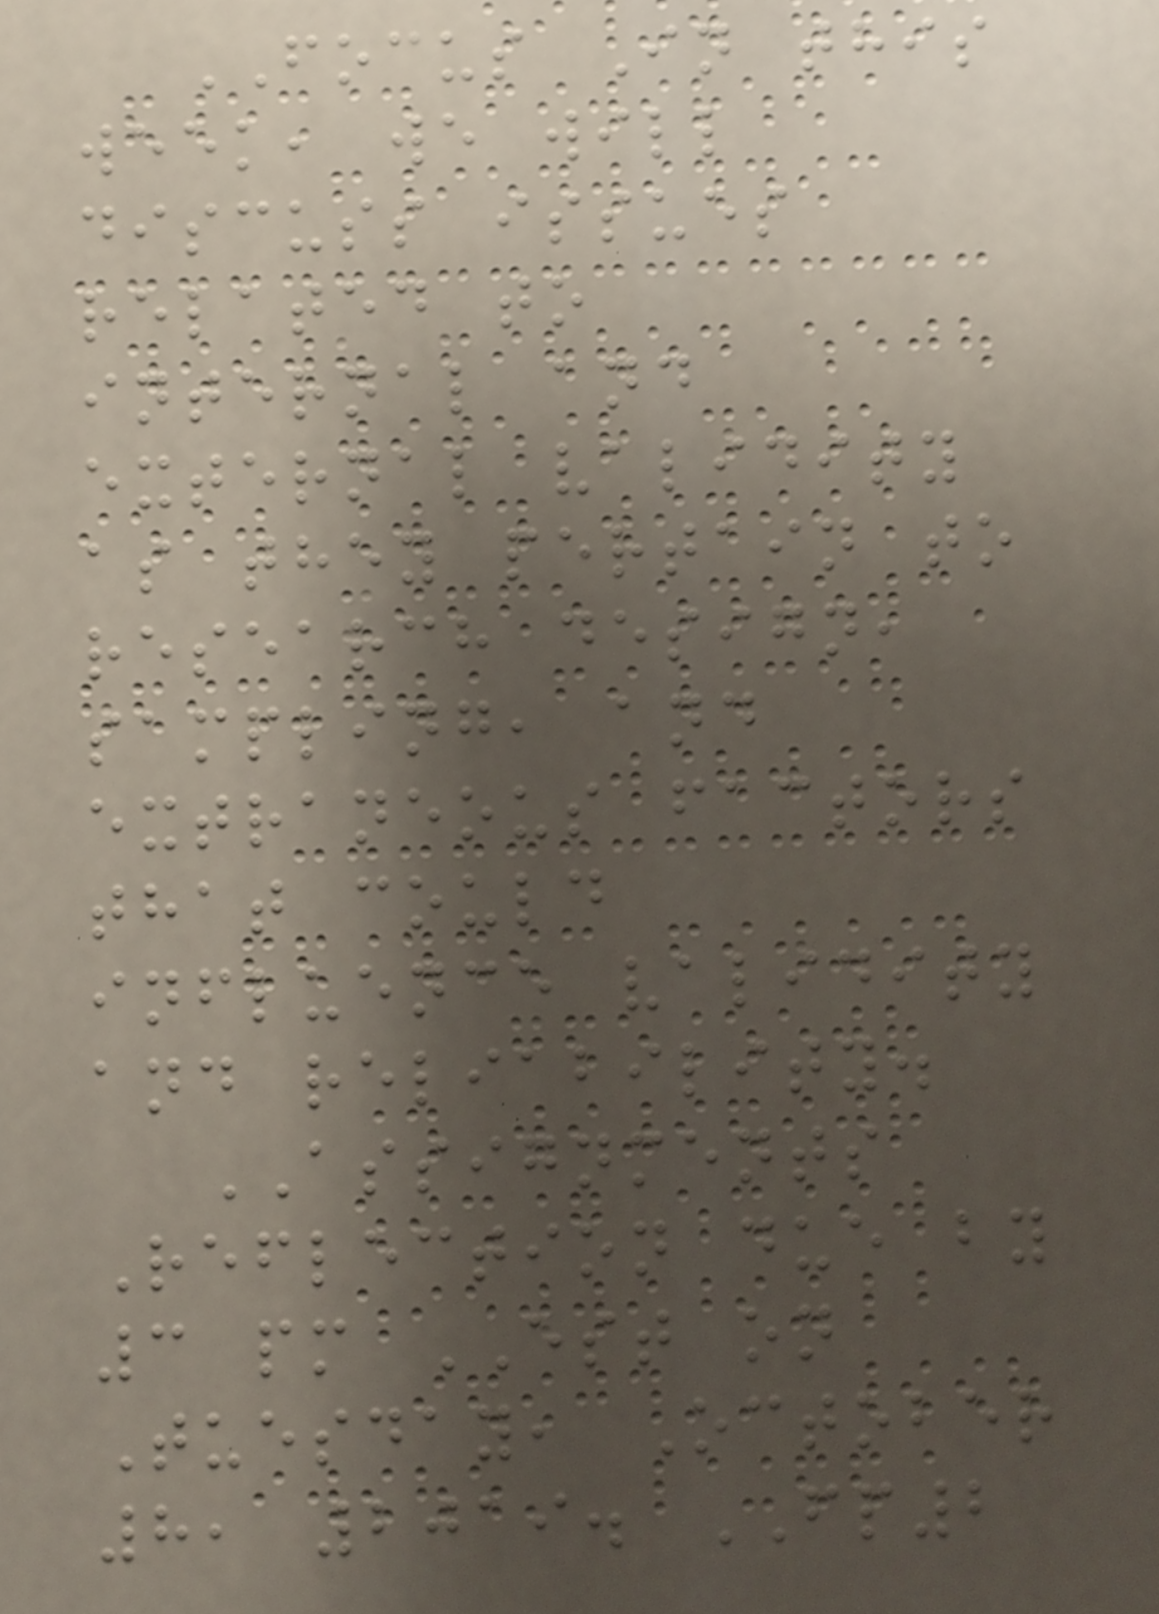FOCUS In this
week, we will
discuss issues
related to
internal and
external validity
as they pertain to
research design,
sampling, and
extraneous factors
that could
influence validity
and reliability.
ASSIGNMENTS
Reflection due by
3 pm EST on
Tuesday, October
8, 2019. FP2
